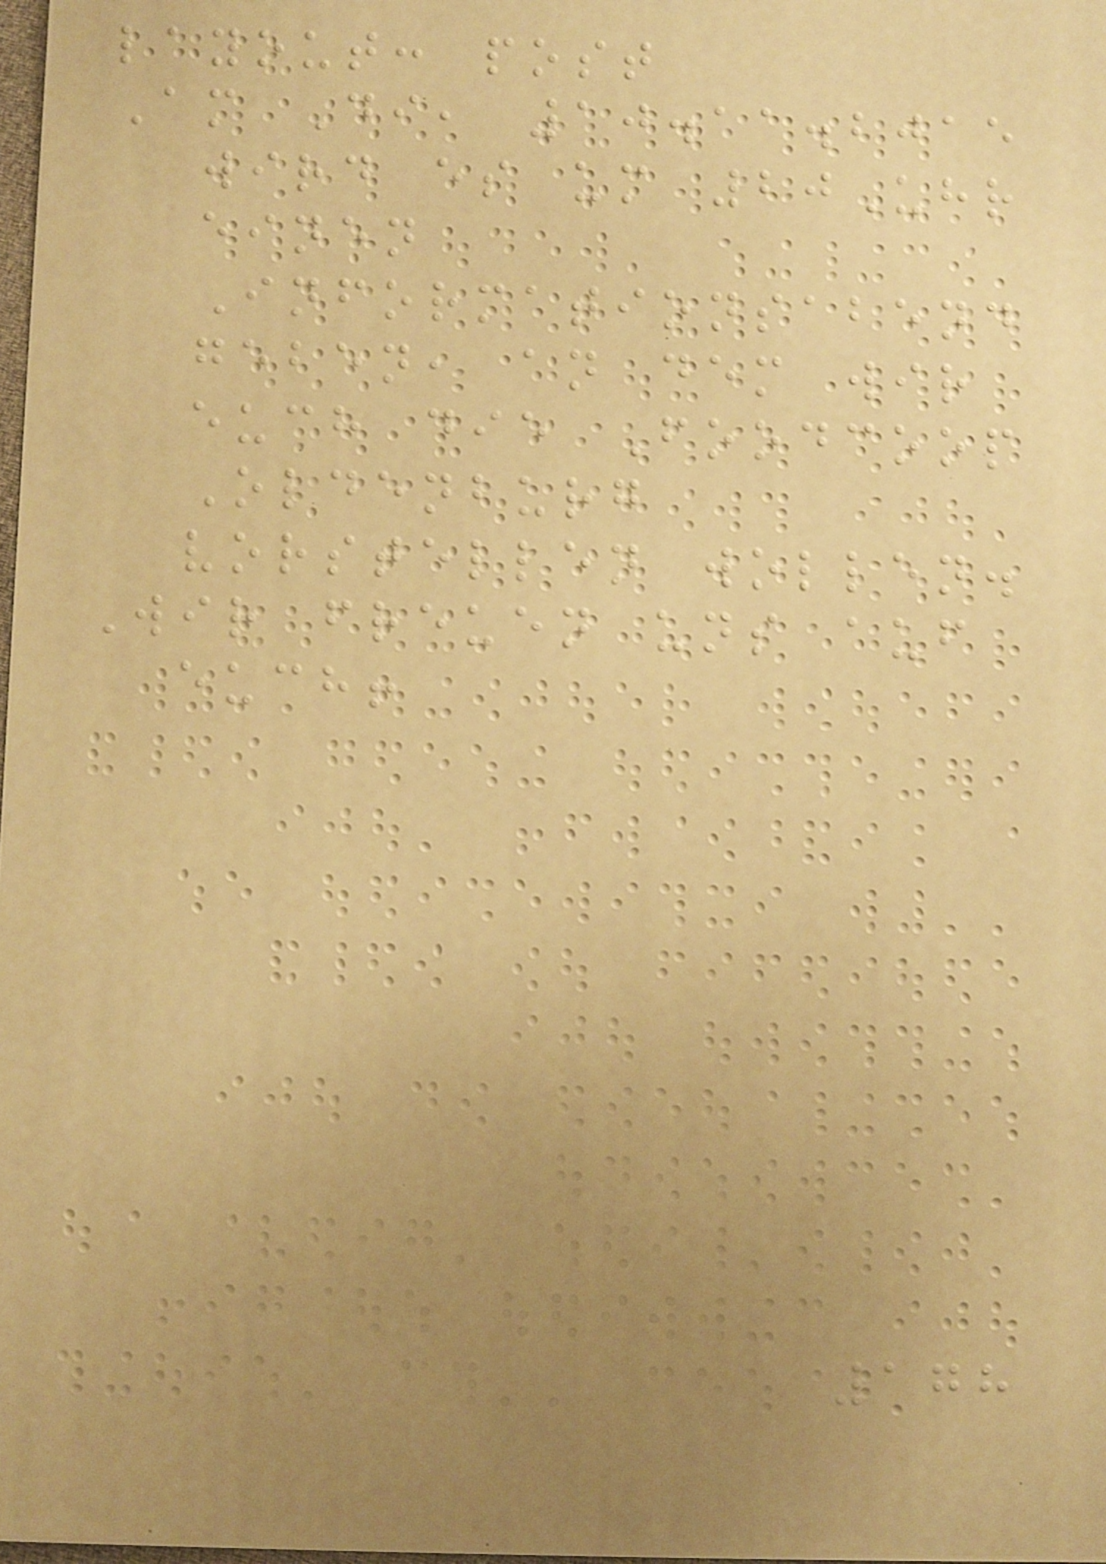layout: post
Am Di, 10.11.2015
wird es um 20Uhr
einen
Informationsabend
geben, an dem wir
euch die Foodcoop
Oldenburg
vorstellen wollen.
Wir freuen uns auf
euch!
178
